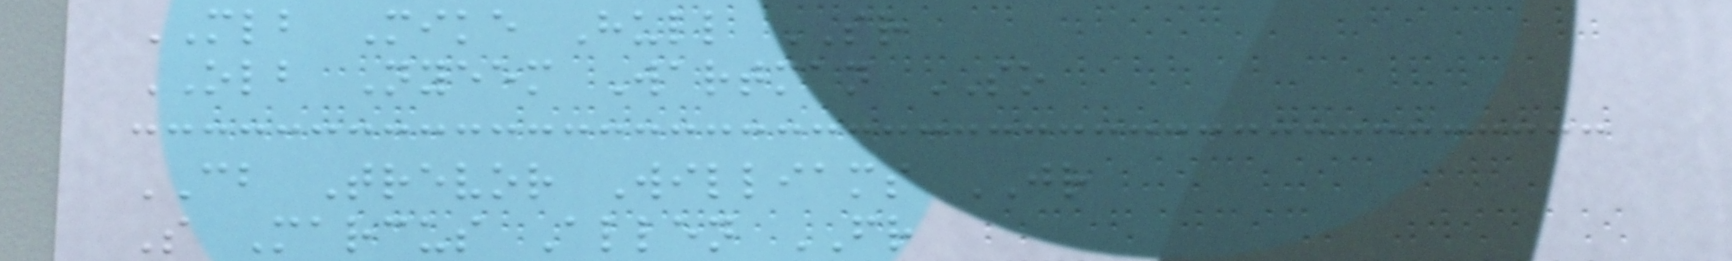MLB Mike Hull SR
OLB Nyeem Wartman SO
CB Trevor Williams JR
S Marcus Allen FR
